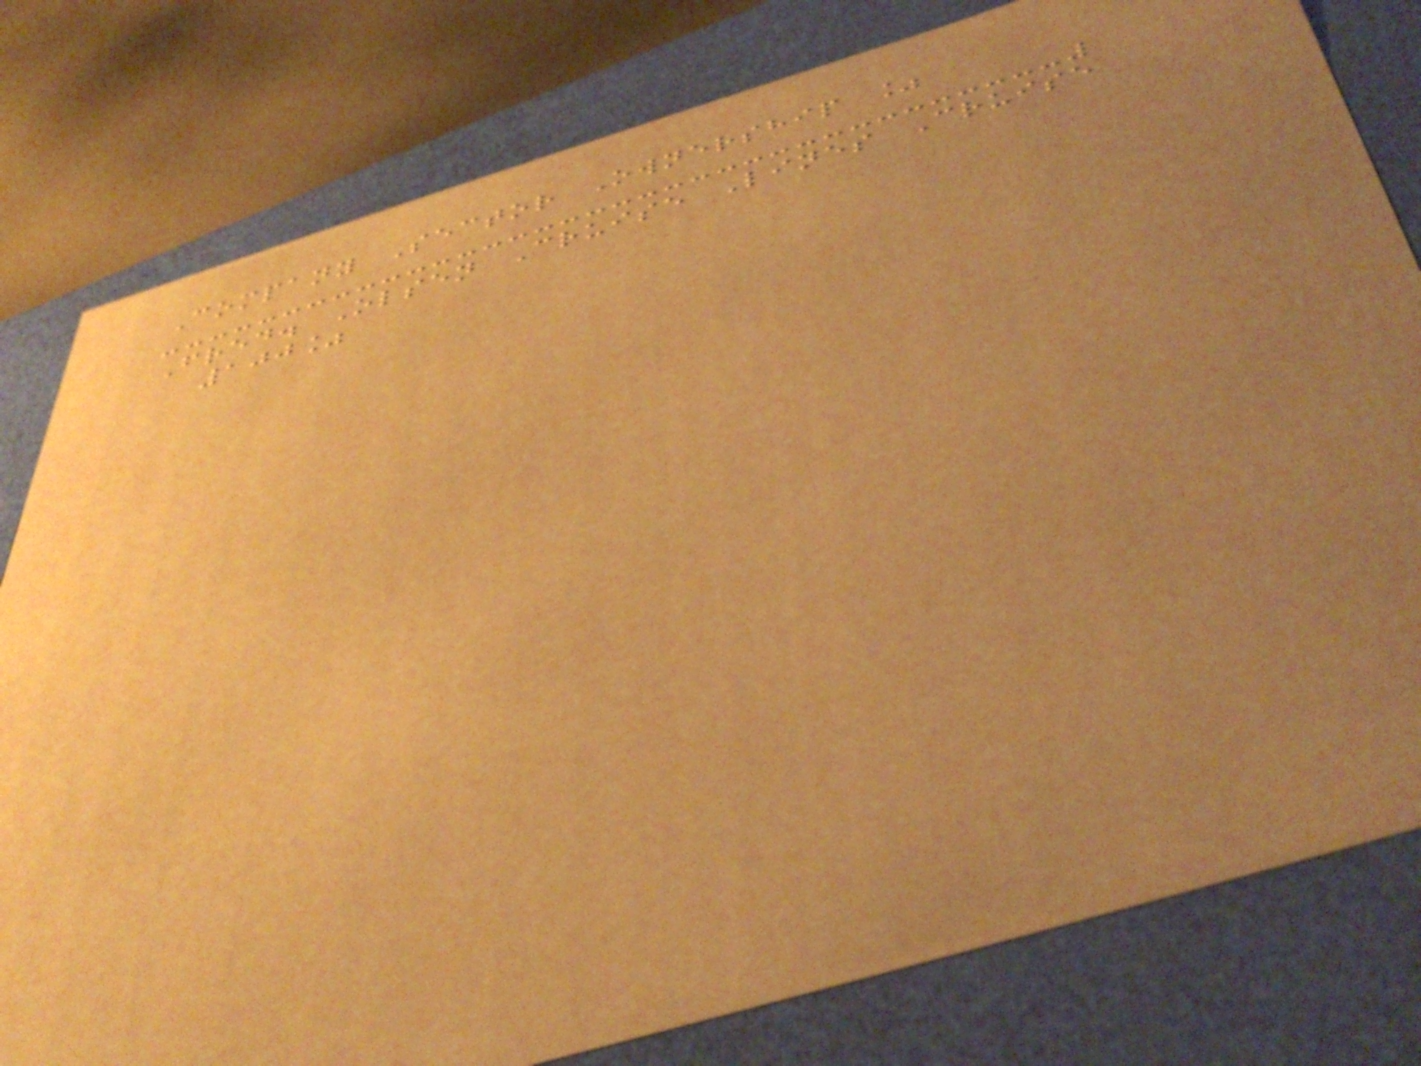Company Sector Ownership %
Fred. Olsen Cruise Lines Cruise
100%
